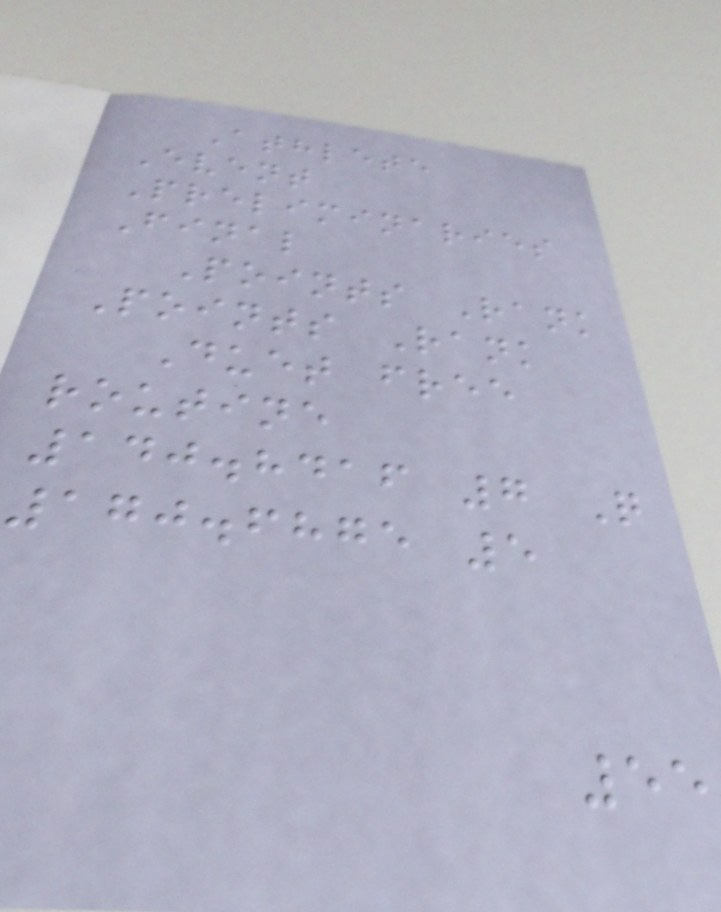Athlete
Event
Preliminaries
Final
Points Rank
Points Rank
Duet free
routine
140.8416 7 Q
170.6875 5
55
